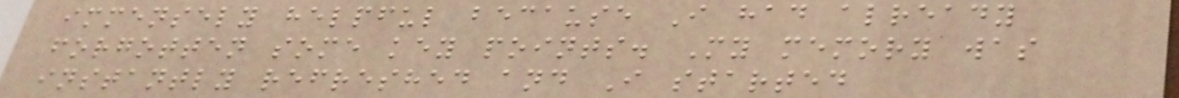immensely helpful because I had already
forgotten some key points. My memory was
instantly refreshed and I started
